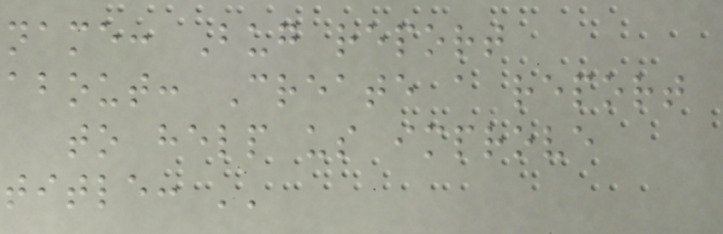name: Bug report
about: Create a report
to help us improve
title: ''
